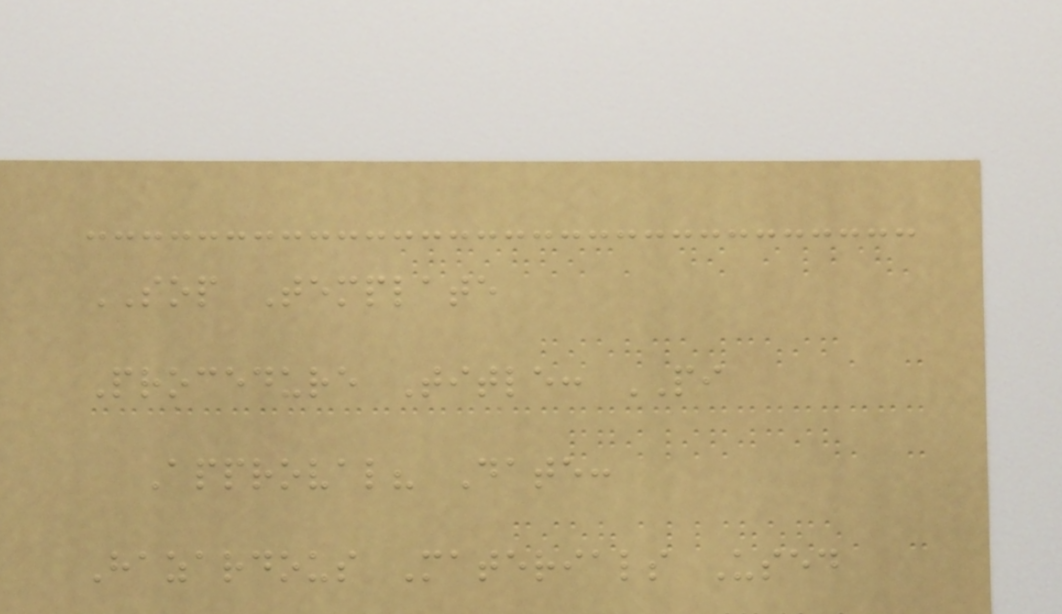SOP Template
Procedure Title: PI
Approval? Date:
Hazardous Materials Used
